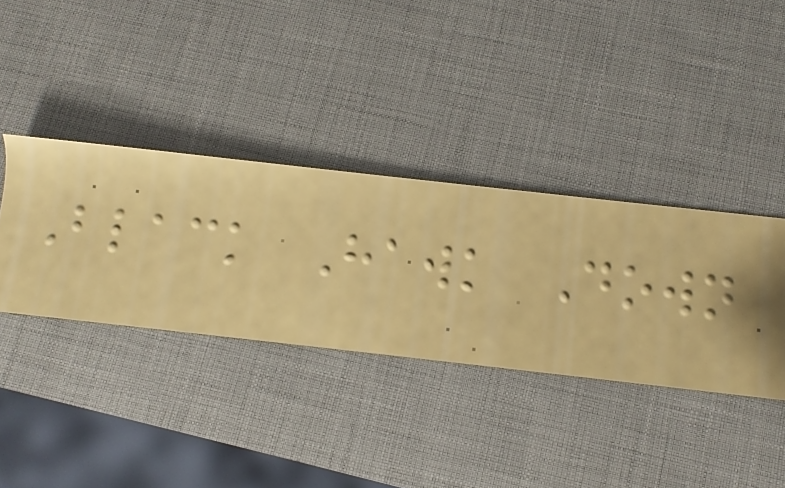Black Hawk Down
